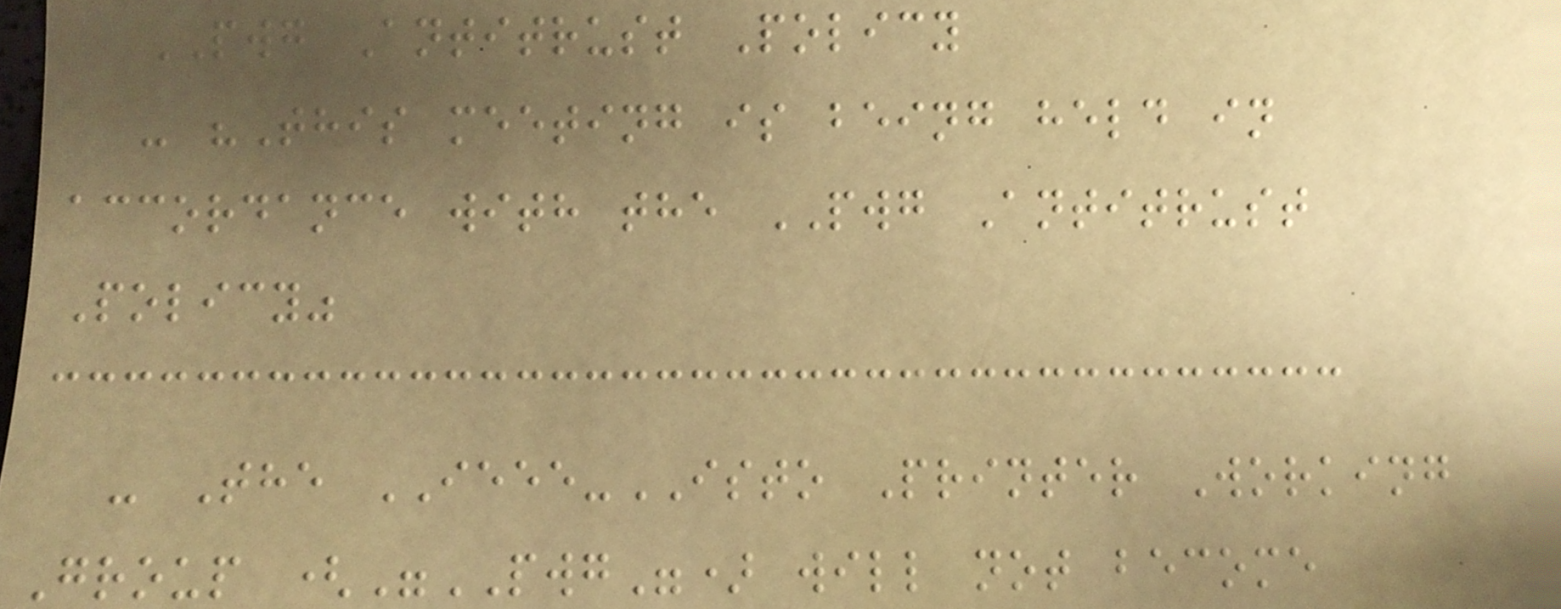PWG Antitrust Policy
- "This meeting is being held in
accordance with the PWG Antitrust
Policy"
- The IEEE-ISTO Printer Working
Group ("PWG") will not become
